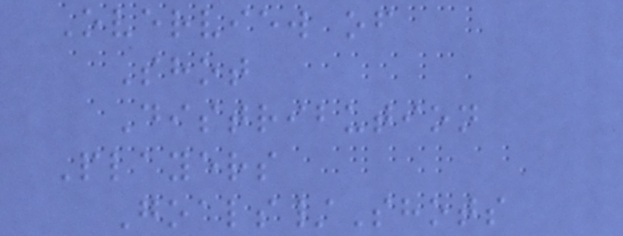Overview of
Shot
Distribution
Players
Goals/Shots
